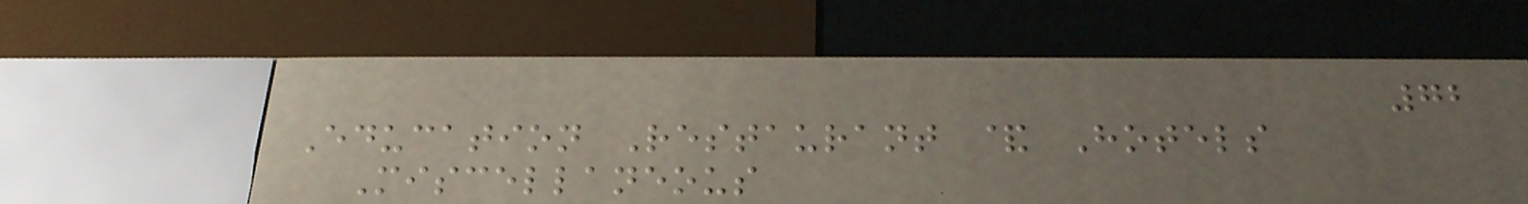72
Education Restaurant & Hotels
Miscellaneous
